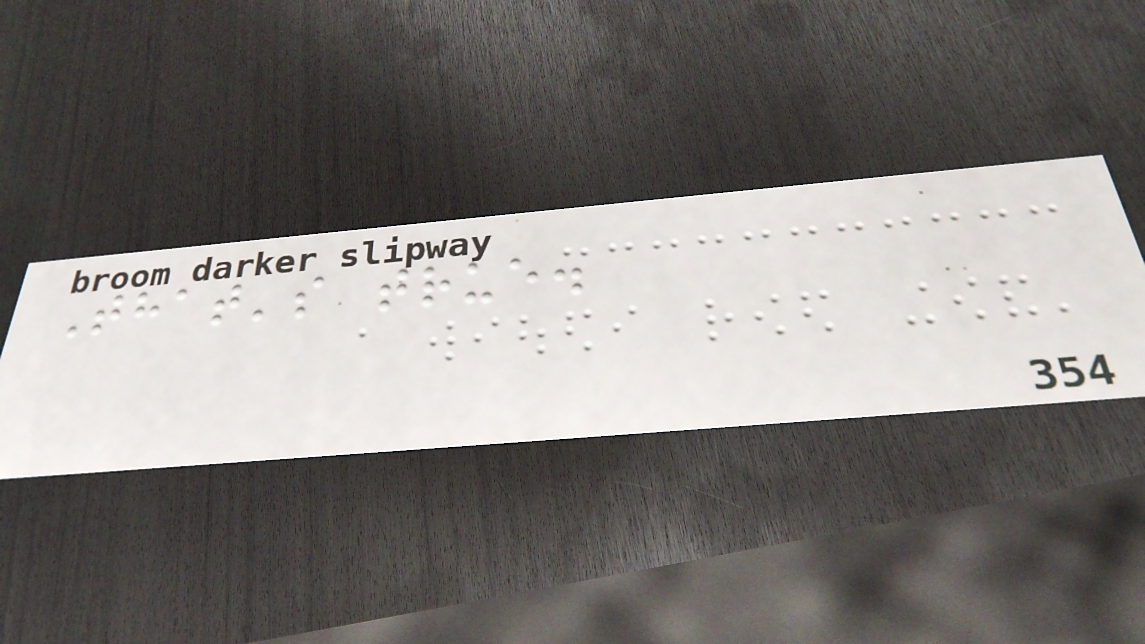That's true.
